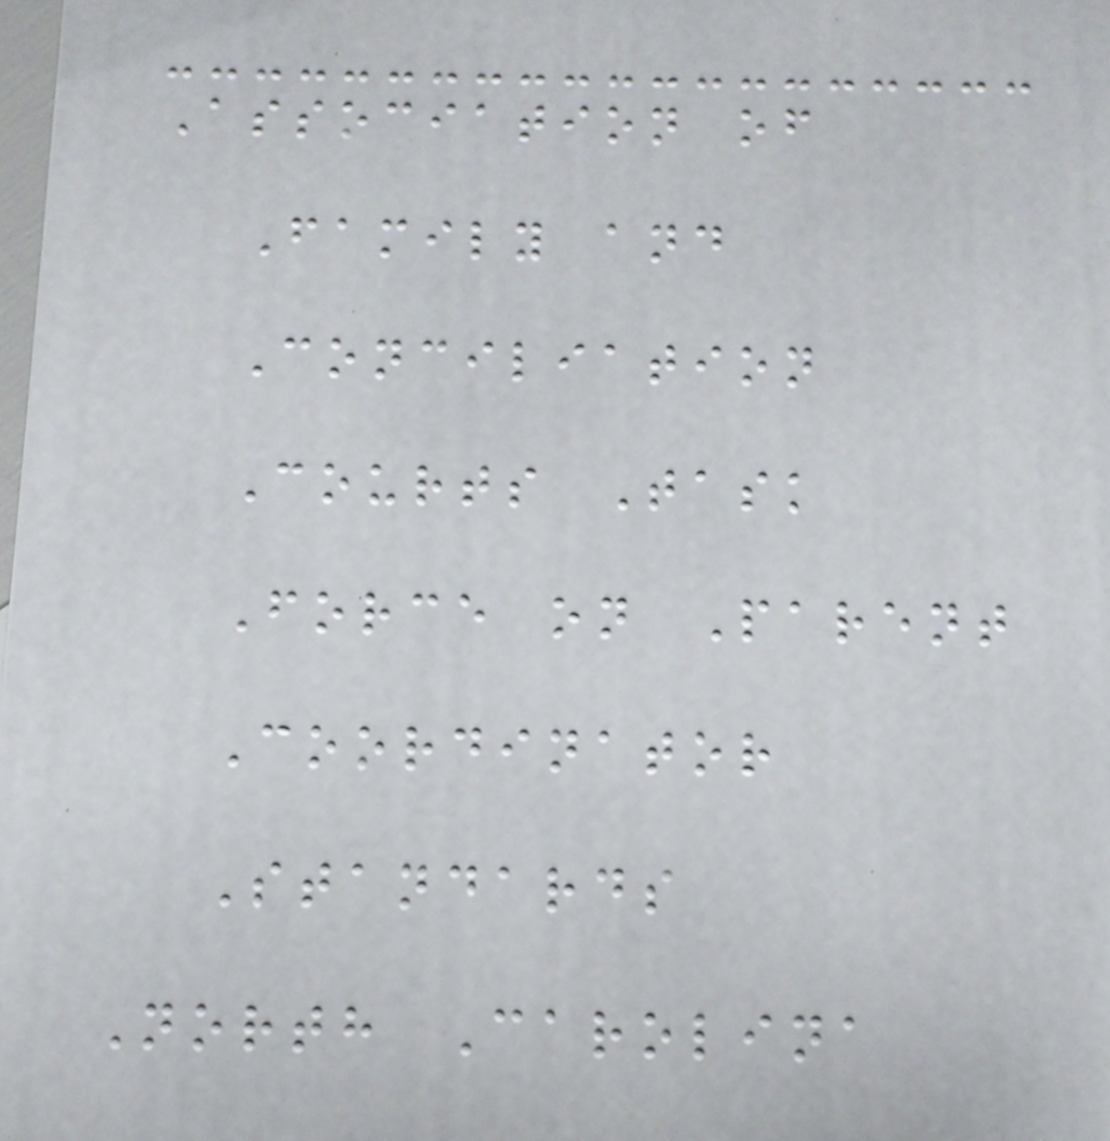Association of
Family and
Conciliation
Courts Task
Force on Parent
Coordinator
Standards
North Carolina
